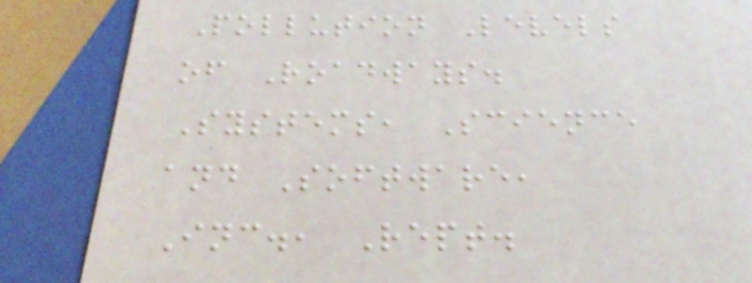Pollution Levels
of Roadways.
Systems, Science
and Software,
Inc., Rept.
